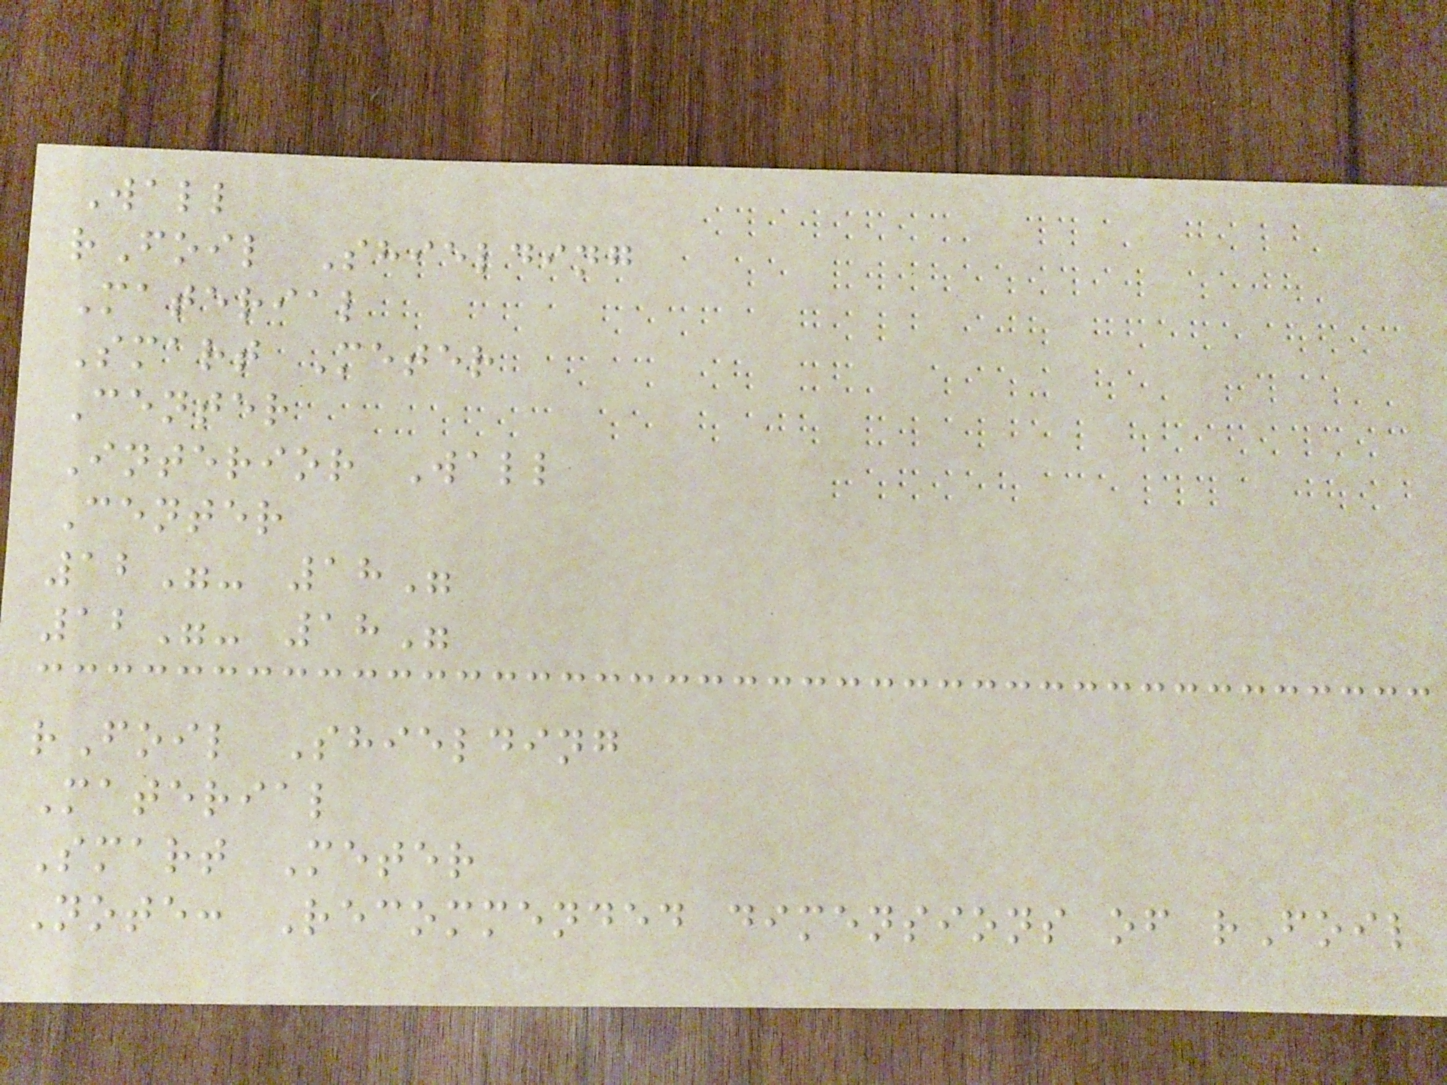Wall
rFoil Shielding
Material
Smart Meter
Center
Interior Wall
Center
12"- 18"
12"- 18"
rFoil Shielding
Material
Smart Meter
Note: Recommended dimensions of rFoil
